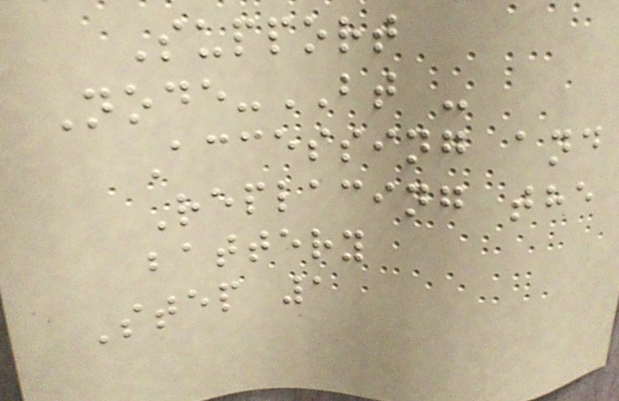Support
Node-BT -
Accessing and
Replacing the
battery
Step 1
